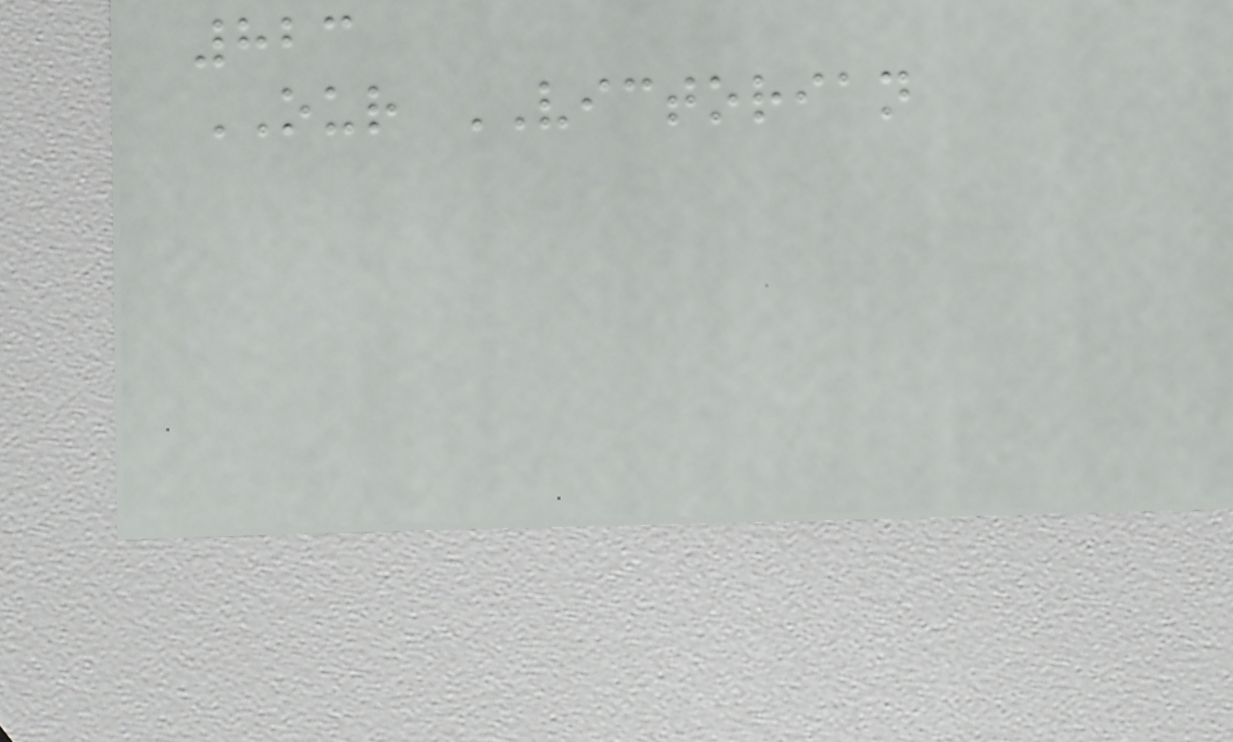823
OUR VICTORIAN
